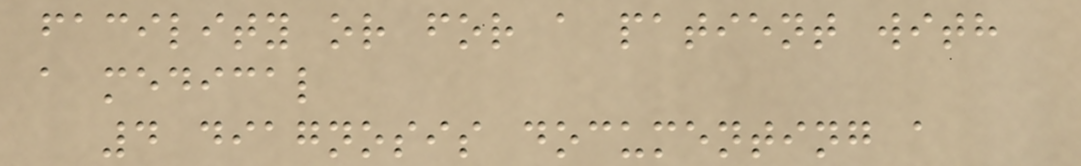facility or for a patient with
a medical
4 diagnosis documenting a
